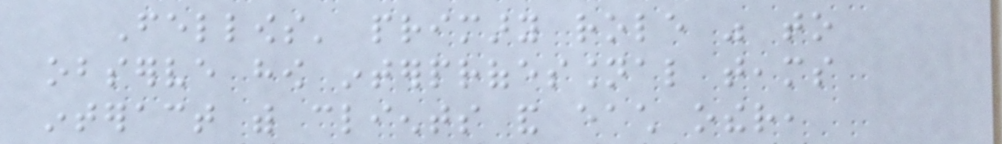Fellows' primary role was to
observe how interprofessional teams
interact with clients and each other,
